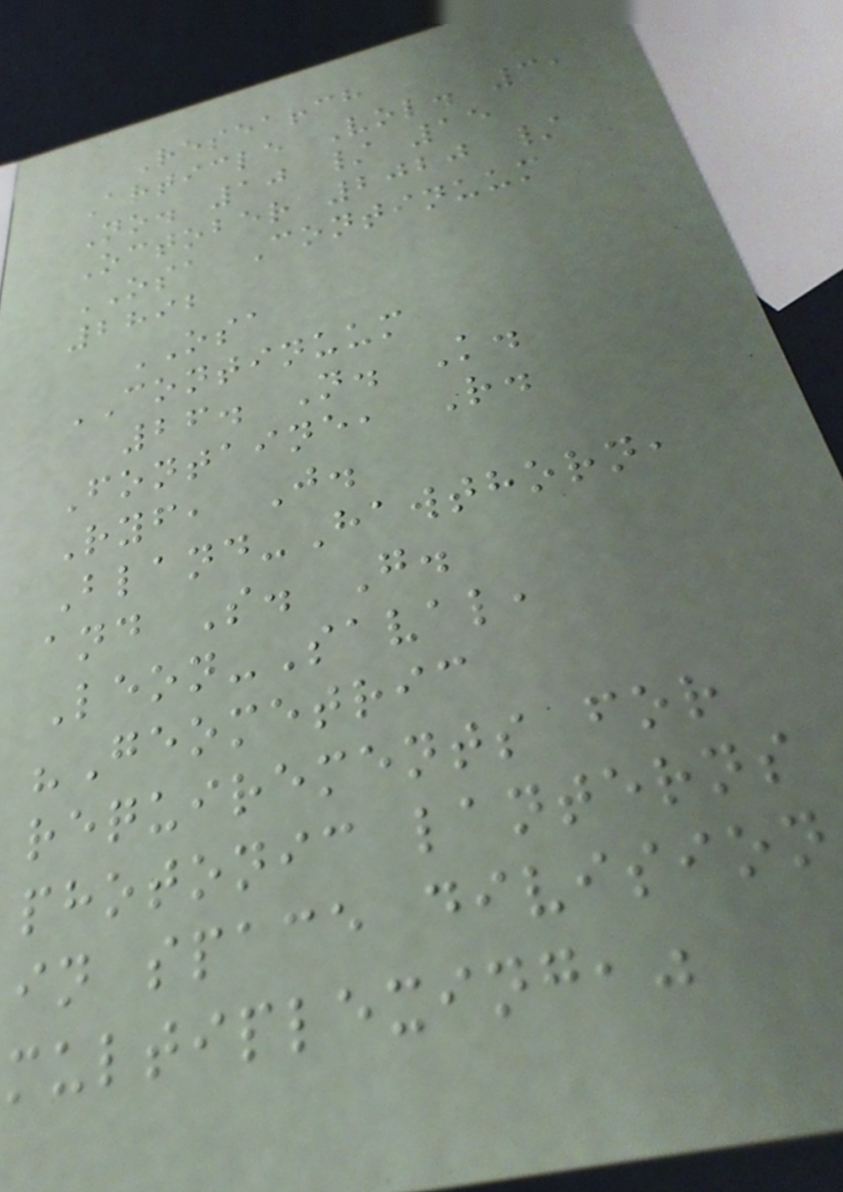Research
Article Vol. 3,
No. 10 / 15
October 2020 /
OSA Continuum
2892
OSA
CONTINUUM
26. N. K.
Fontaine, R.
Ryf, J.
Bland-Hawthorn,
and S. G.
Leon-Saval,
"Geometric
requirements for
photonic lanterns
in space division
multiplexing,"
